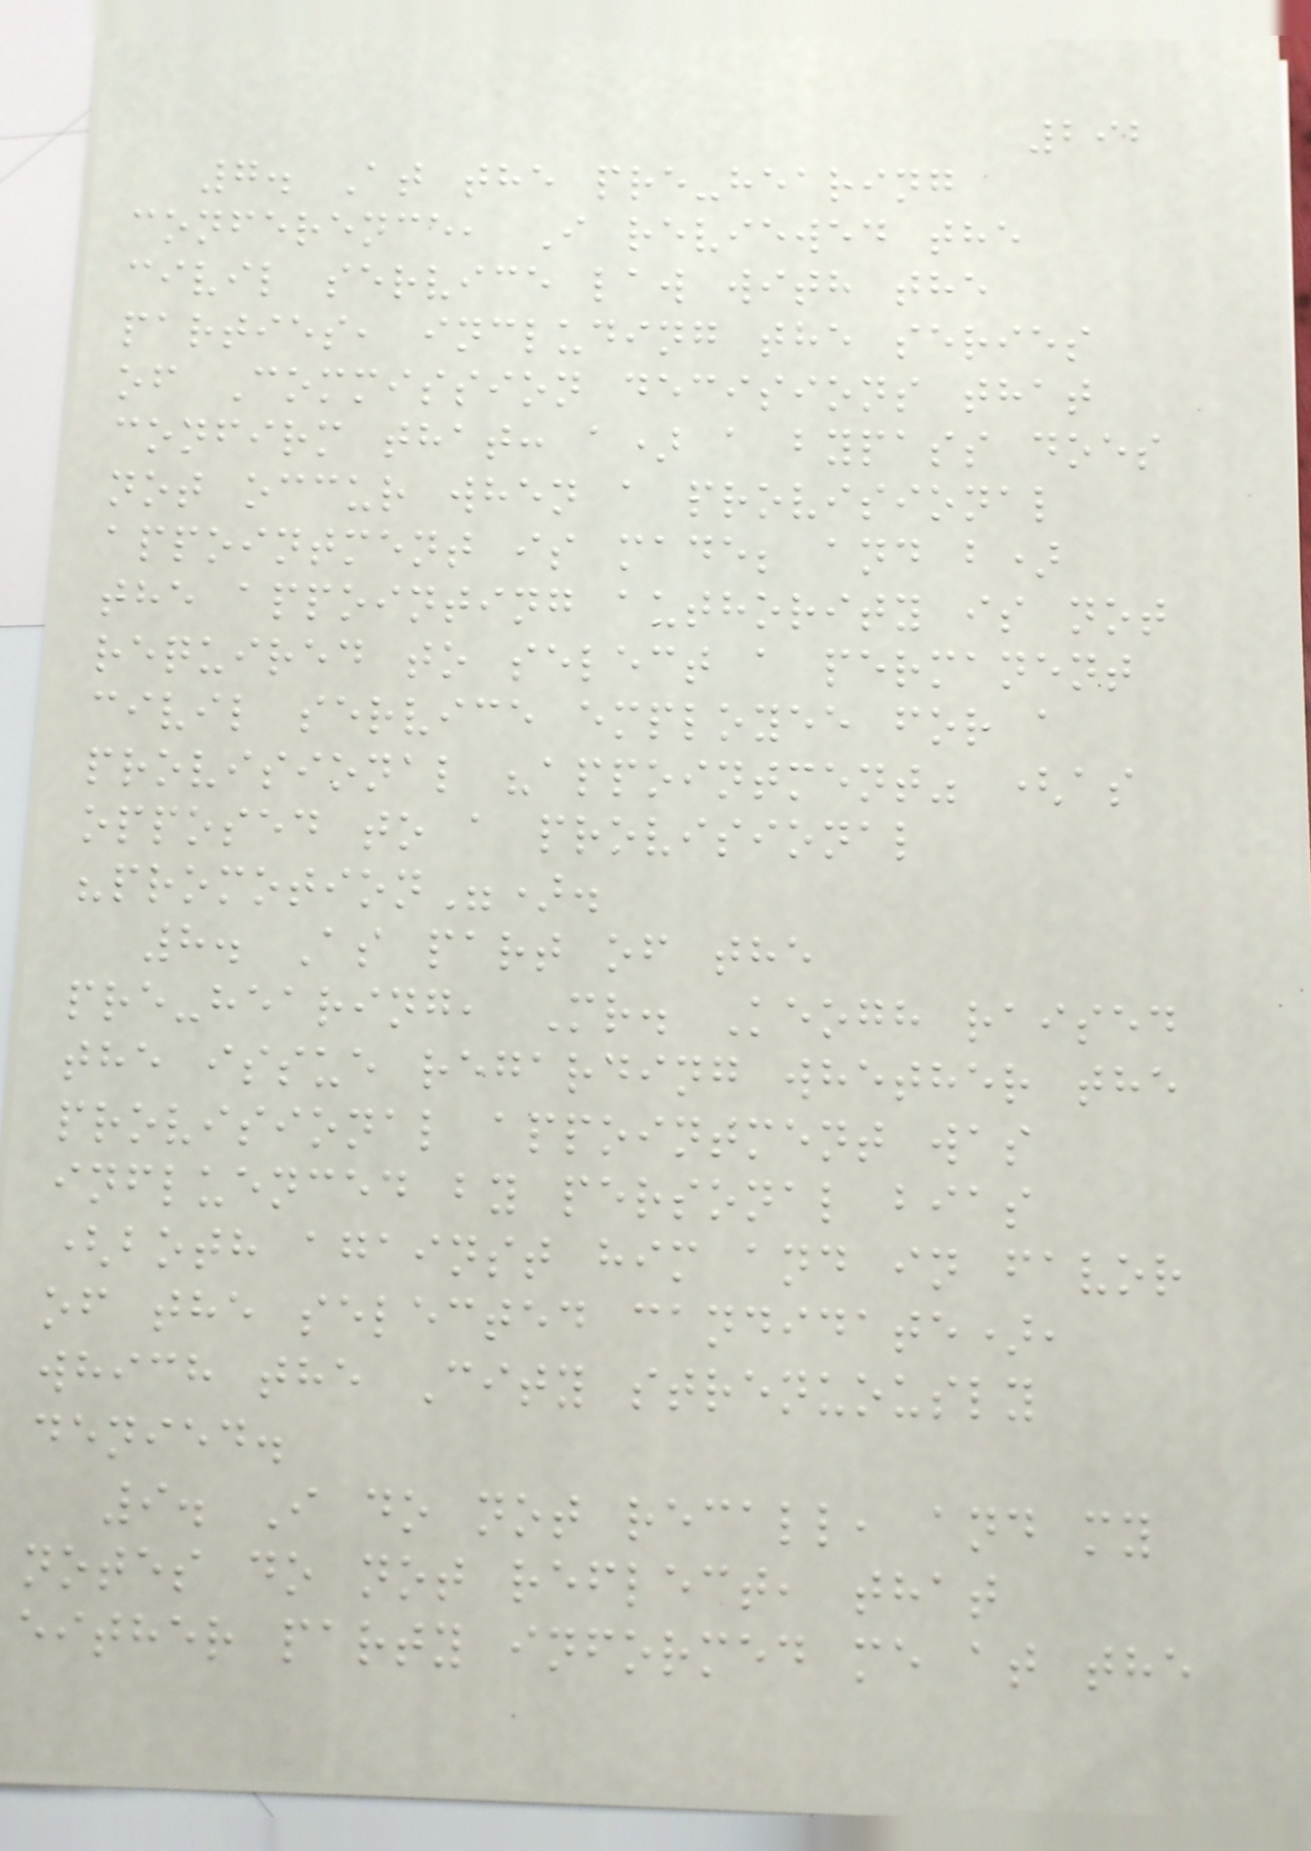292
7. At the pre-hearing
conference, I reviewed the
civil service law with the
parties, including the series
of Commission decisions that
confirm that: a) a bypass does
not occur when a provisional
appointment is made; and b)
the appointing authority is not
required to select a permanent
civil service employee for a
provisional "appointment" (as
opposed to a provisional
"promotion").
8. As part of the
pre-hearing, Mr. Keogh raised
the issue regarding whether the
provisional appointment was
influenced by personal bias
(both against him and in favor
of the selected candidate),
which the City strenuously
denied.
9. I do not recall, and my
notes do not reflect, that
either party informed me at the
